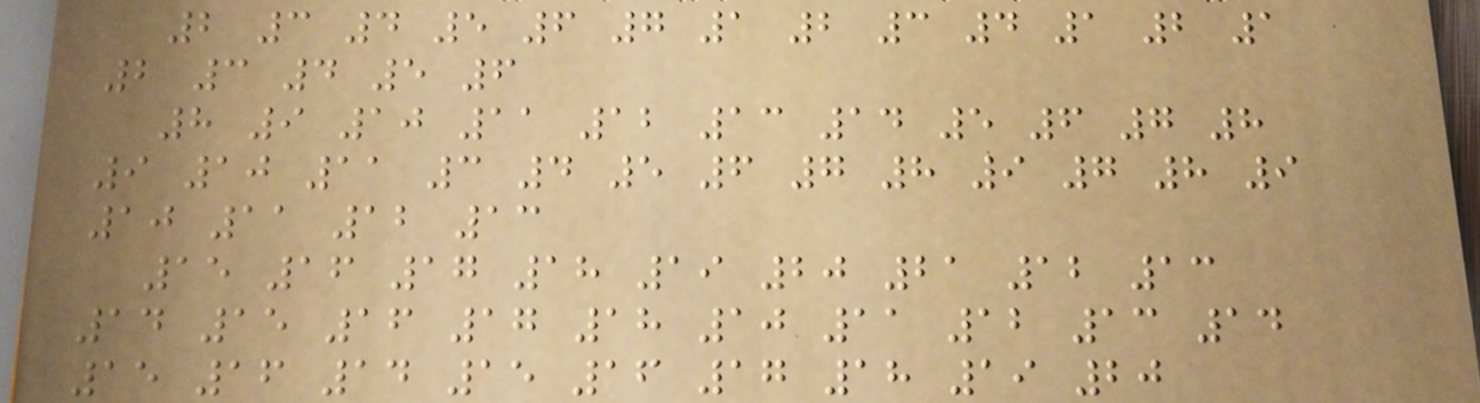2 3 4 5 6 7 1 2 3 4 1 2 1
2 3 4 5 6
8 9 10 11 12 13 14 5 6 7 8
9 10 11 3 4 5 6 7 8 9 7 8 9
10 11 12 13
15 16 17 18 19 20 21 12 13
14 15 16 17 18 10 11 12 13 14
15 16 14 15 16 17 18 19 20
